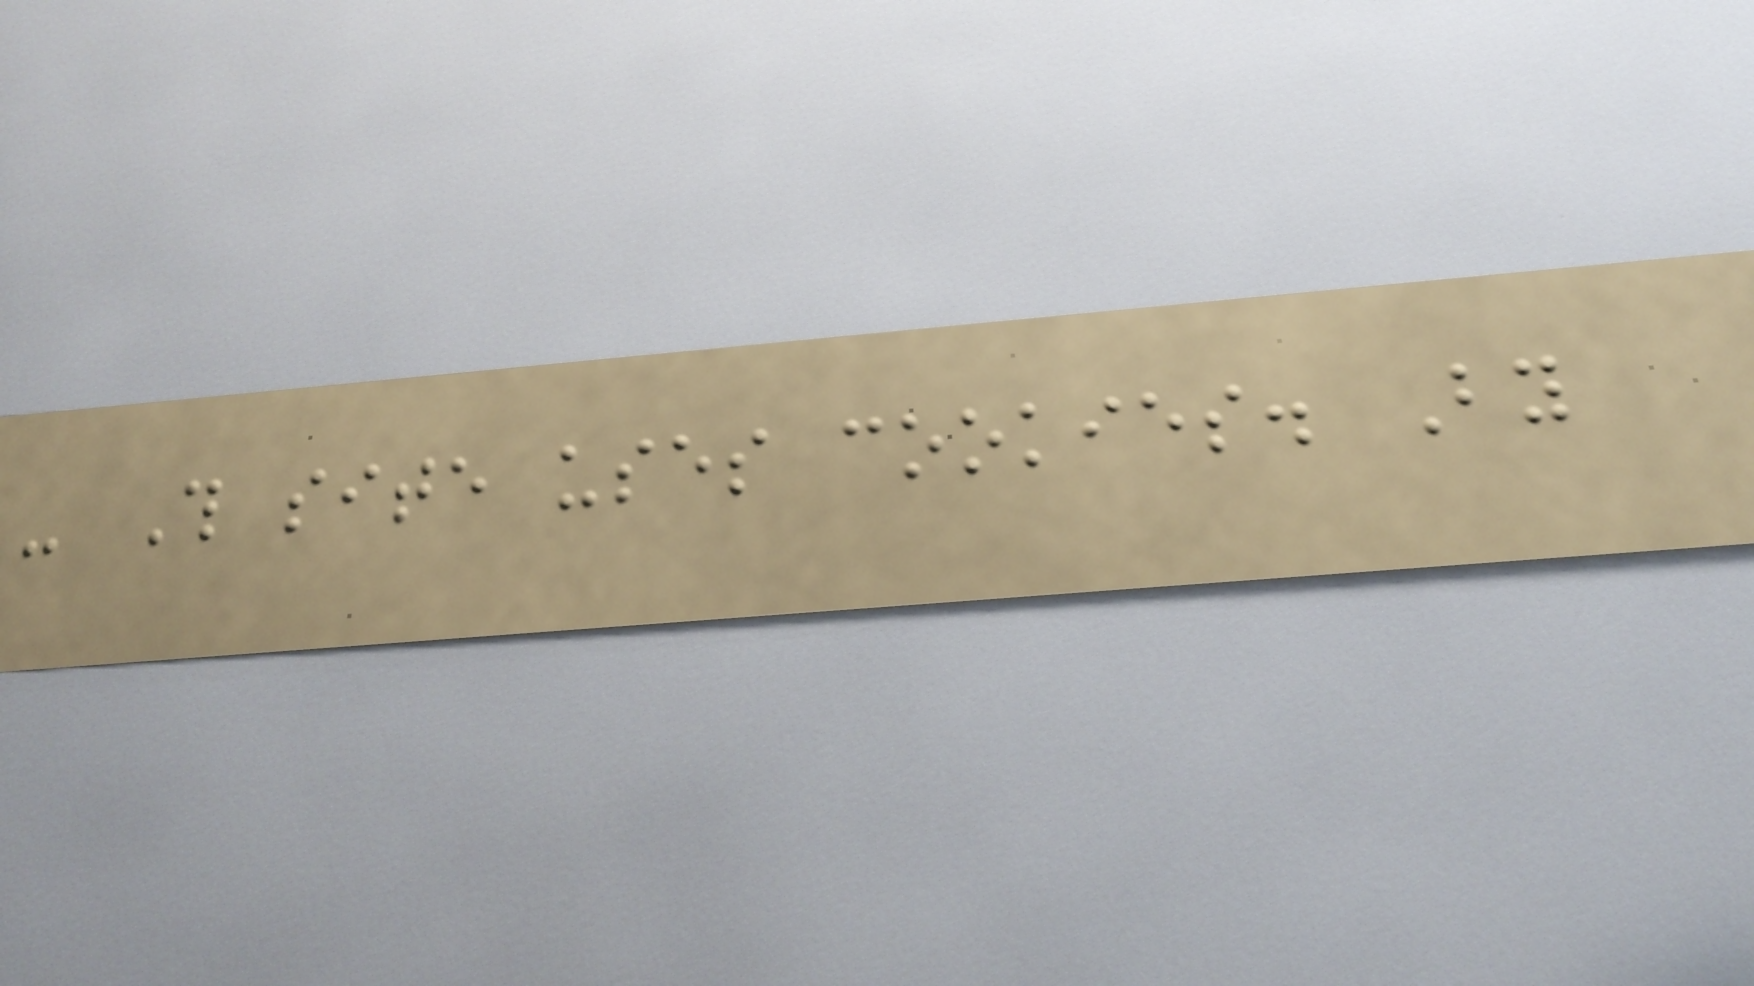- This site uses cookies. By
